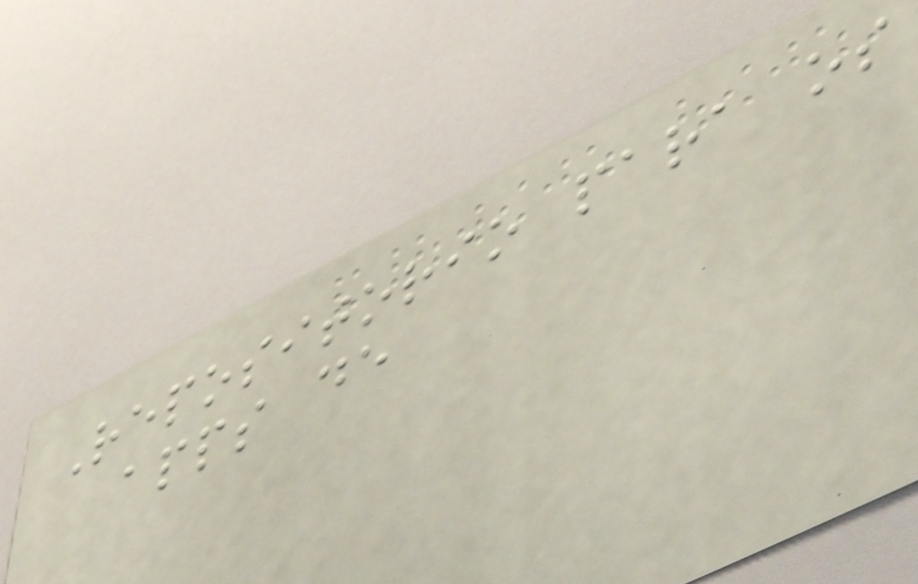Repositorio para os
apps de
